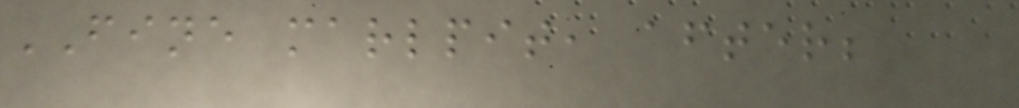FINE marlpit, after;
